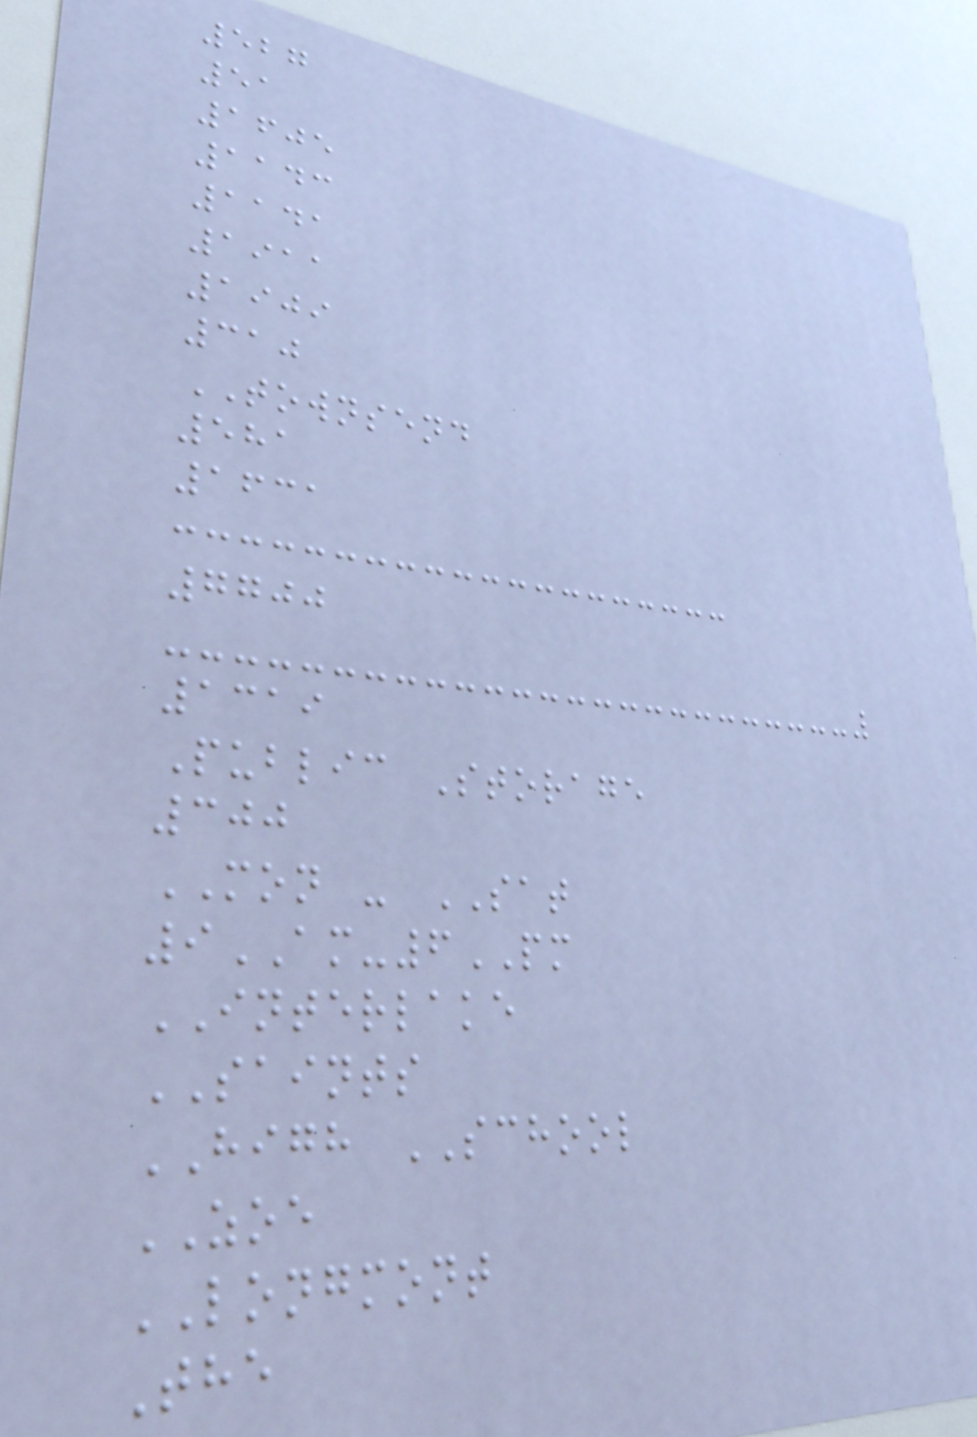527
51
1605
1143
1141
1911
1909
310
TOWNSEND
581
1631
7700
1319
Public Storage
300
MON - SAT
9AM-6PM
INTERLAKE
SAINTS
HIGH SCHOOL
ZOE
LONGMONT
The
